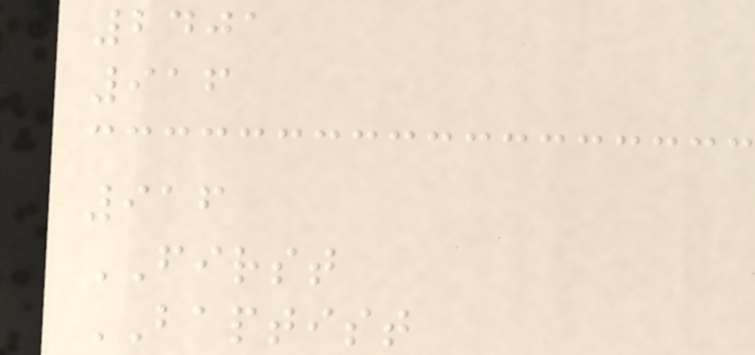2401
916
916
FIRST
BAPTIST
